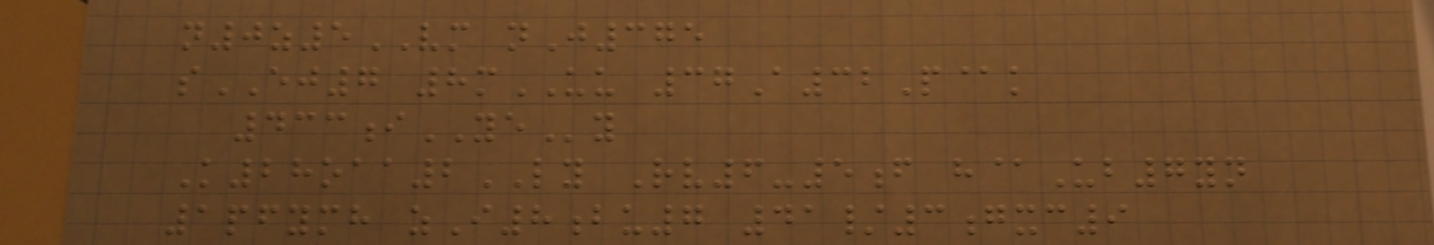n0z5VM nJ375
sEJ7 8mUU 37A32P@k
433iYEy
K28oaa2LY Rv6-5f h@Ub7yn
1pfymh zI8bu7 41/3gxc9
